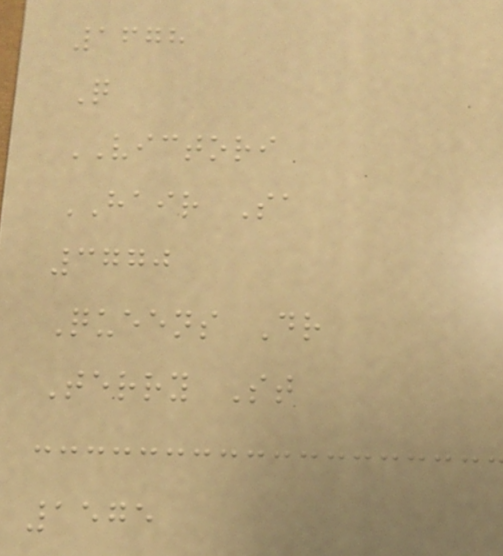1678
Q
VICTORI
HAIR Sa
3770
Queens Dr
Terry St
1575
